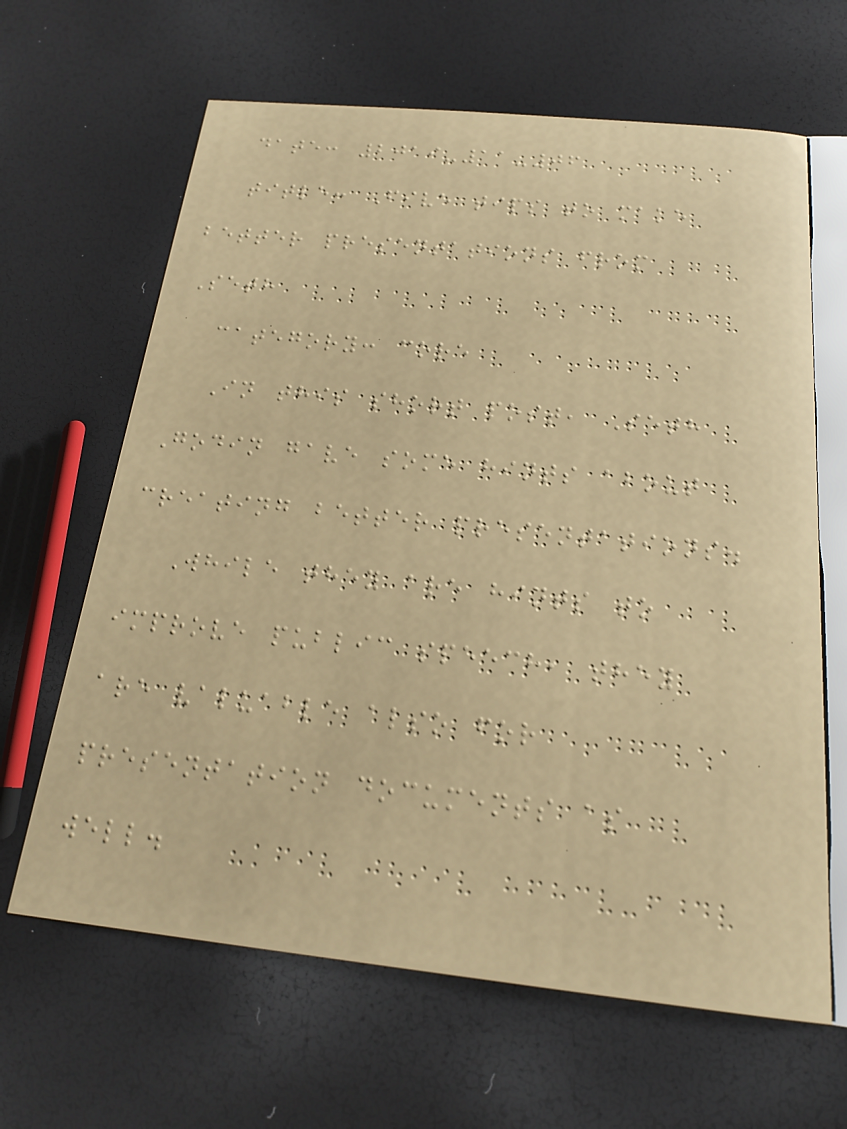date: 2019-11-06
title: Five tips to make
better presentations from
Seth
category: core
In this short post, Seth
Godin gave some hints about
creating better presentations.
While they are hints to
improve public speech, they
are valuable also for
presentation documents as
well.
